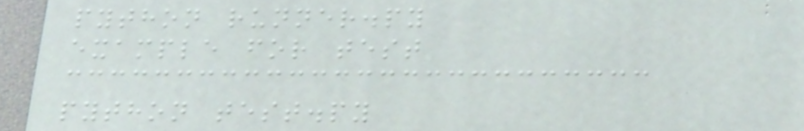python runner.py
example for test
python test.py
